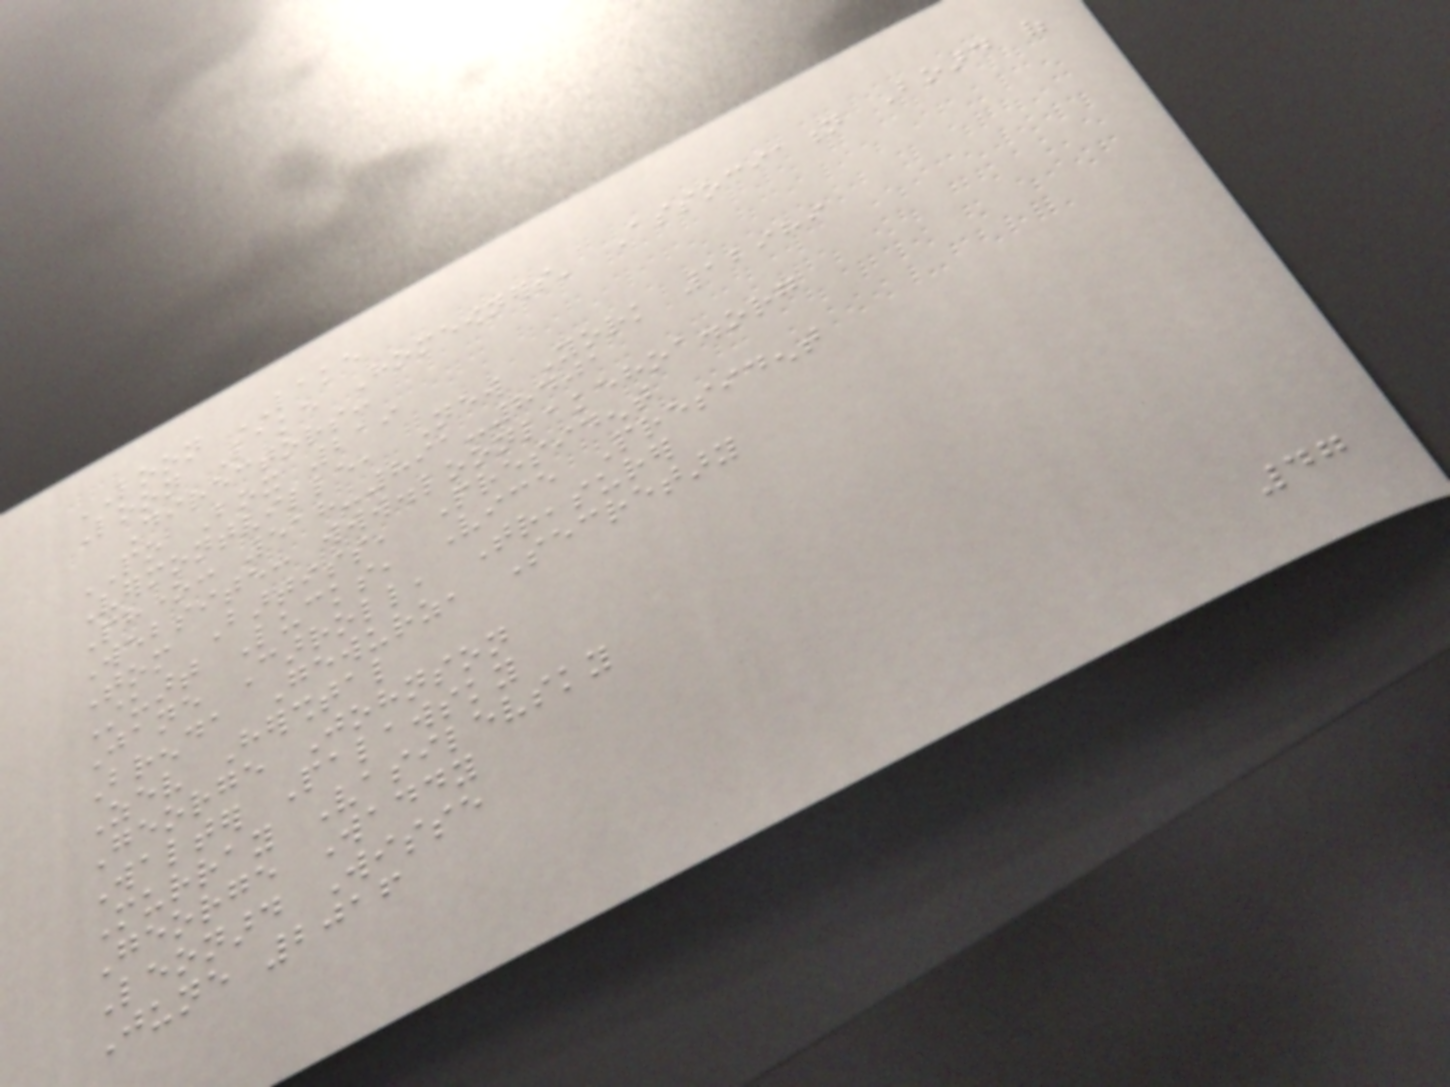LOON LAKE
Loon Lake Homeowners' Association Board of
Directors:
PO Box 219
Vermontville, New York 12989
Phone: 518-891-8401
Website: www.loonlakehoa.org
Tom Bartiss, President
Stuart Lucks, Vice President
Jane Carroll, Treasurer
Brenda Gewurz, Secretary
Zev Hershtal
George Johnson
Walter Palawsky
Murray Vasilevsky
George Waddy
Leonard Wisse
June 2016
47
